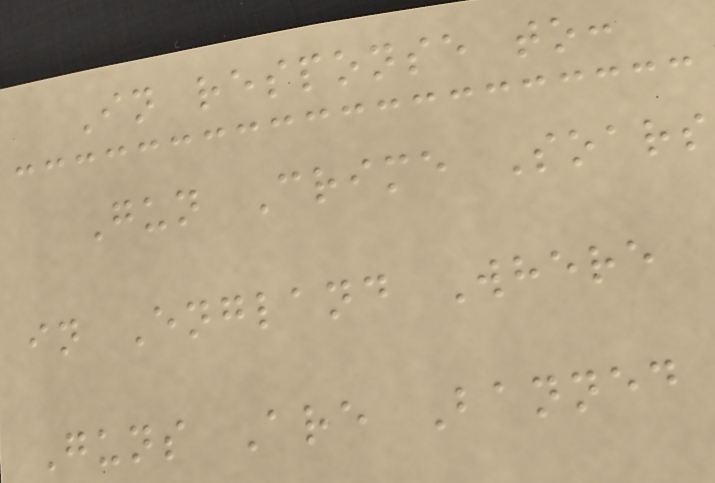In response to:
Gun Crime Soars
in England Where
Guns Are Banned
